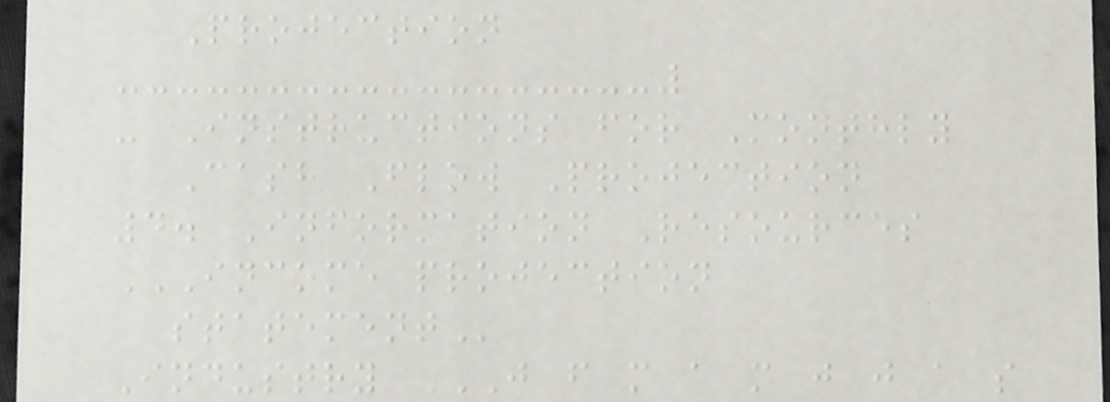Projection
- Instructions for Monthly
Cash Flow Projection
4. Information Resources
INCOME PROJECTION
STATEMENT
Industry J F M A M J J A S
